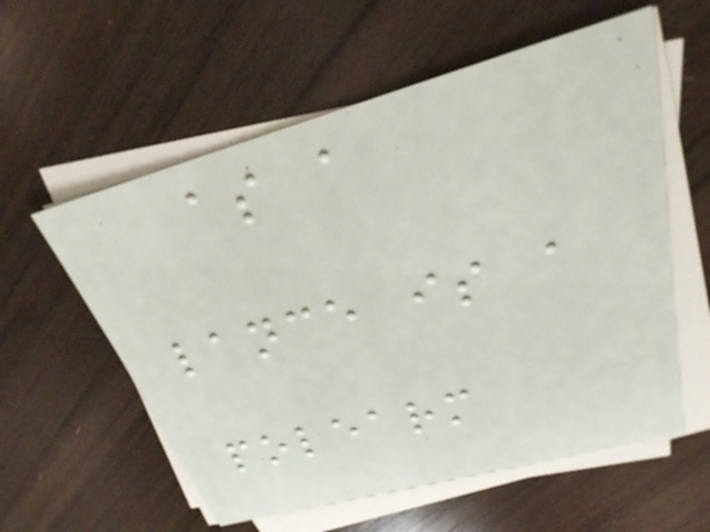as a
lance is a
polearm
